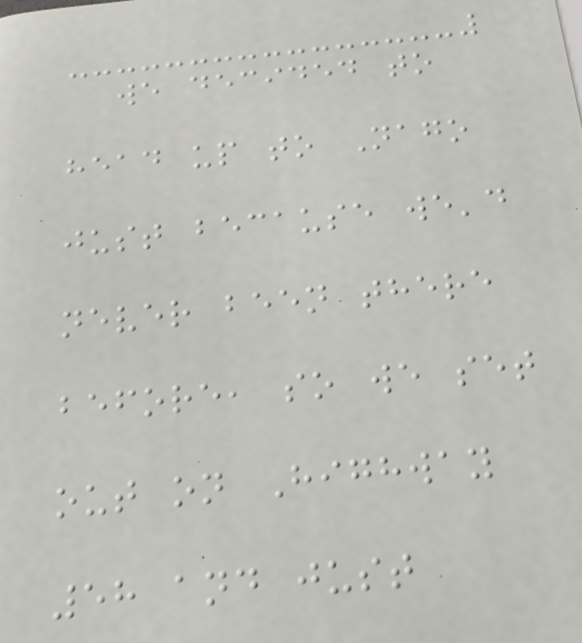we decided to
head up to Nago
just because we'd
never been there
before, so we set
out on Highway
58 and just
